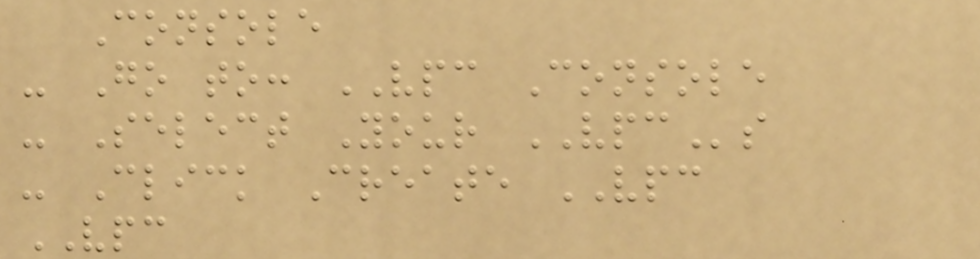Console
- Go to: VPC Console
- Select Your VPCs
- Click Create VPC
VPC
